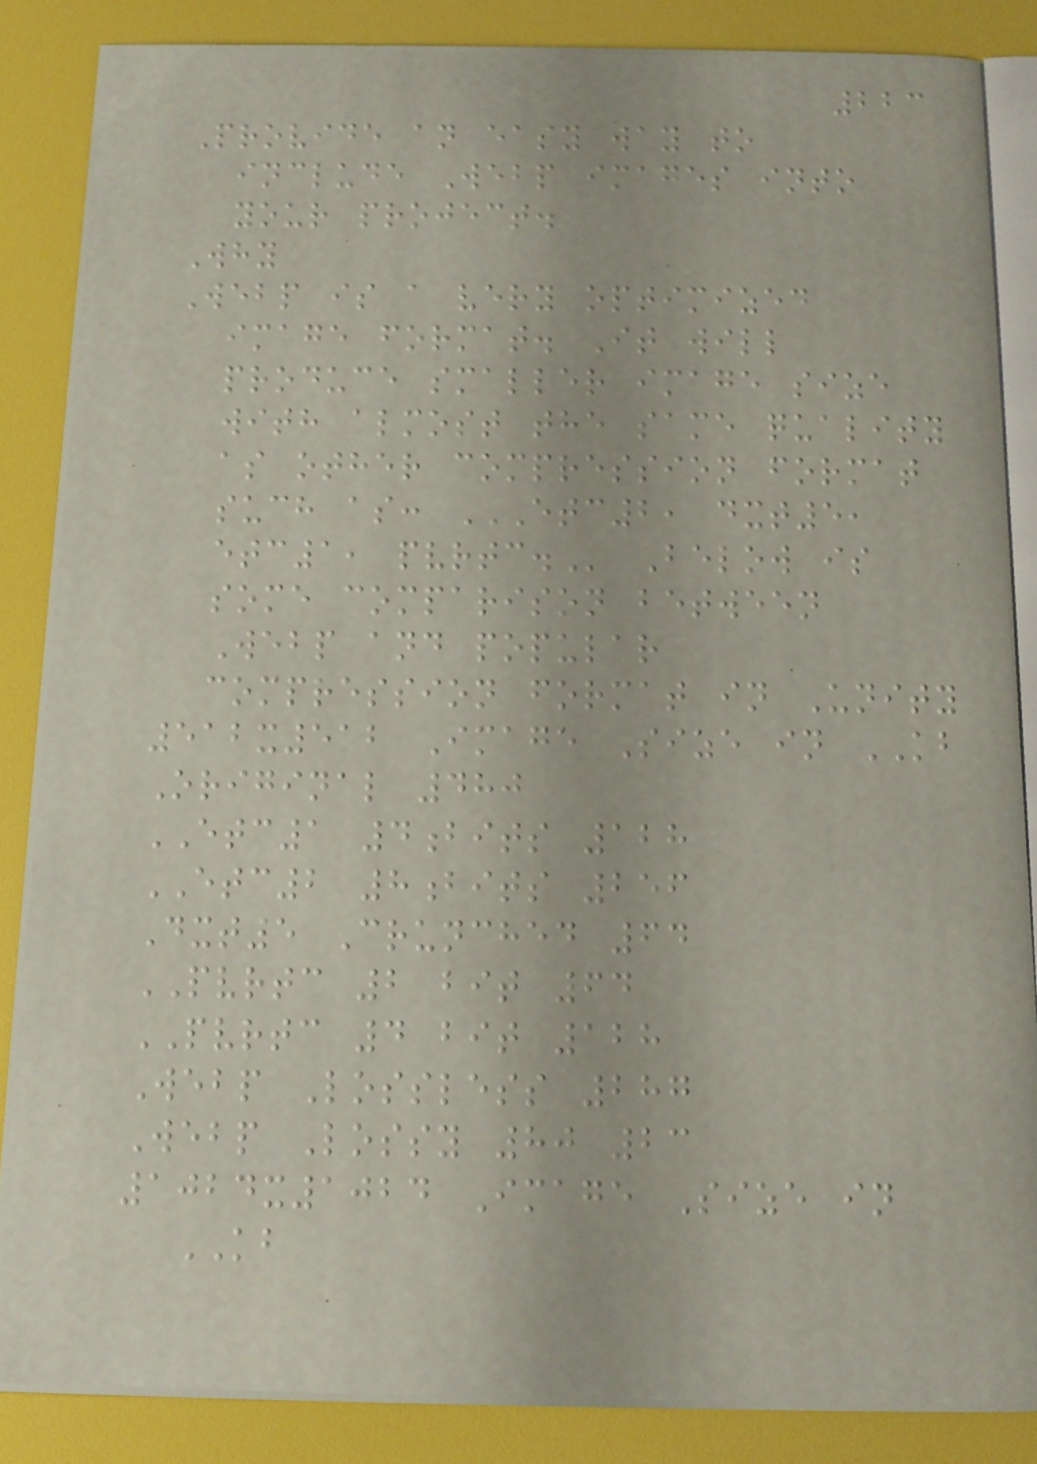223
Provide an easy way to
include Webp images into
your project.
Why
Webp is a very optimized
image format. It will
produce smaller image size
with almost the same quality
as other compression format
such as: ETC2, DXT5,
ETC1, PVRTC. Below is
some comparison between
Webp and popular
compression format in Unity
512x512 Image Size in KB
Original 480
ETC1 4bits 128
ETC2 8bits 256
Dxt5 Crunched 64
PVRTC 2 bit 64
PVRTC 4 bit 128
Webp Lossless 287
Webp Lossy 80 23
1024x1024 Image Size in
KB
